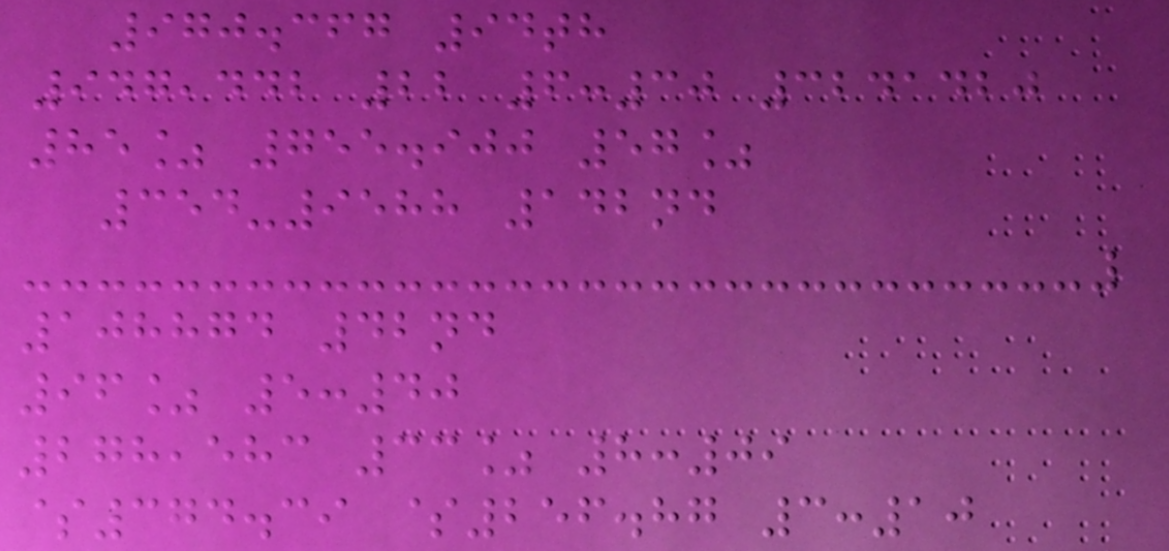970.367 94th
947,442 22 6:30 3241420
85% 755.900 57%
354-9588 142nd
108874 42nd
96% 5:40
278,583 33% 8:09
$374.39 $256.87 3:10
